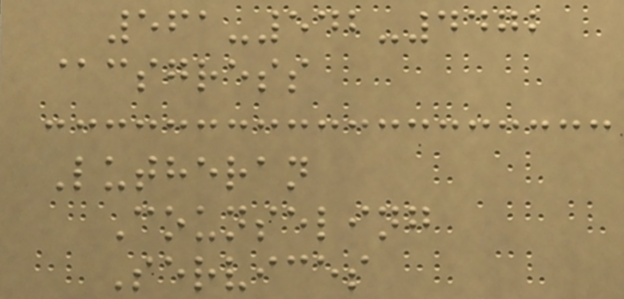561-542-4472
@csgress
Lutheran
Counseling
Services
